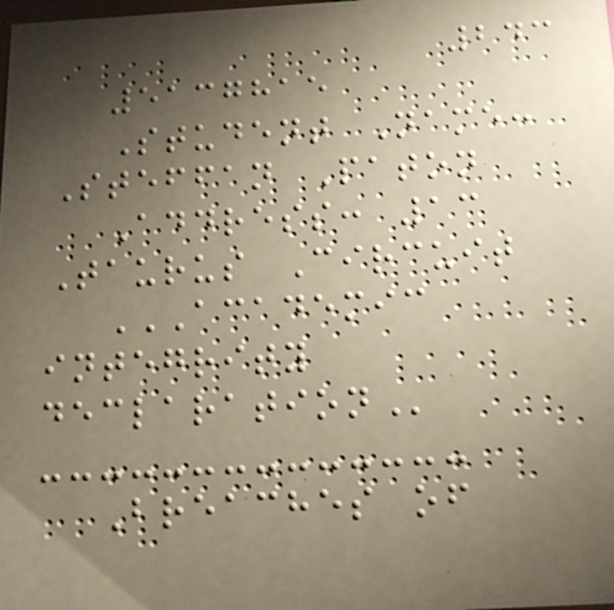243
5137815
Student Name:
Steffan Paton
Address: 13
Taurus Circuit
ACADEMIC
INTEGRITY
DECLARATION
Breaches of
